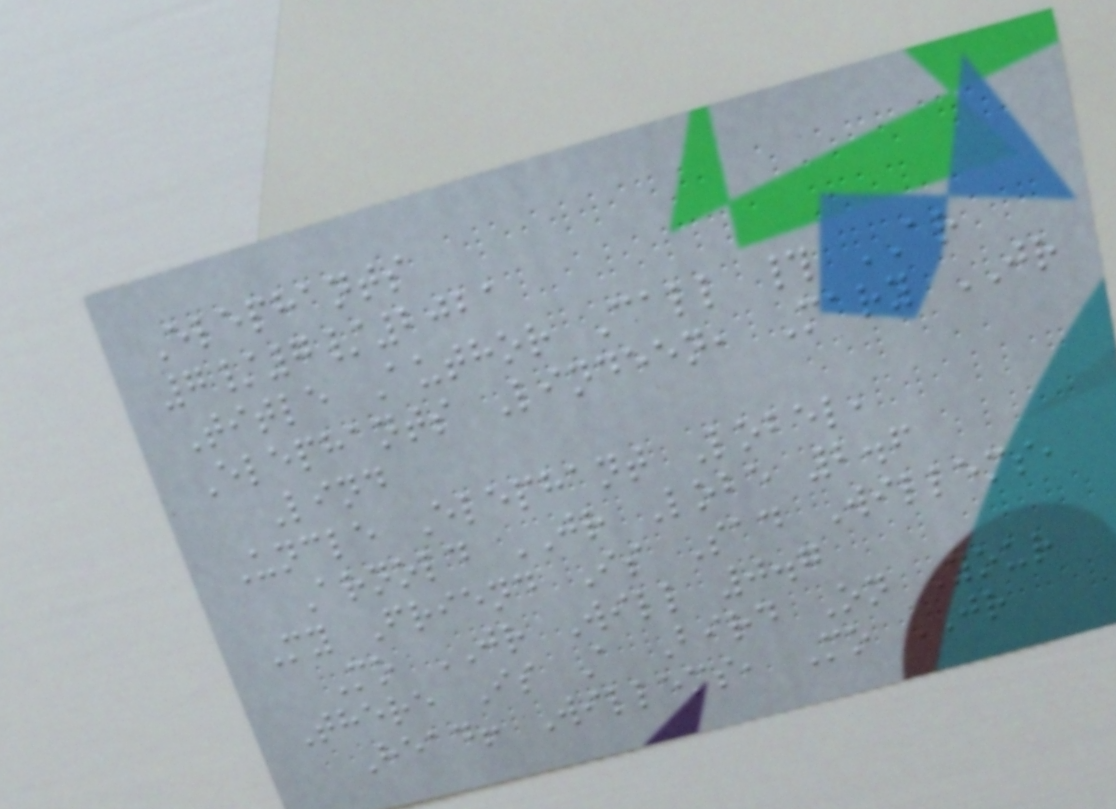Elephants
7/7/2021
Title Author Call # AR
Elephants Lindeen, Mary JR
Lind
Uncle Elephant Lobel,
Arnold JR Lobe 2.6
My Friend Is Sad Willems,
Mo JR Will 0.7
There Is A Bird On Your
Head! Willems, Mo JR
